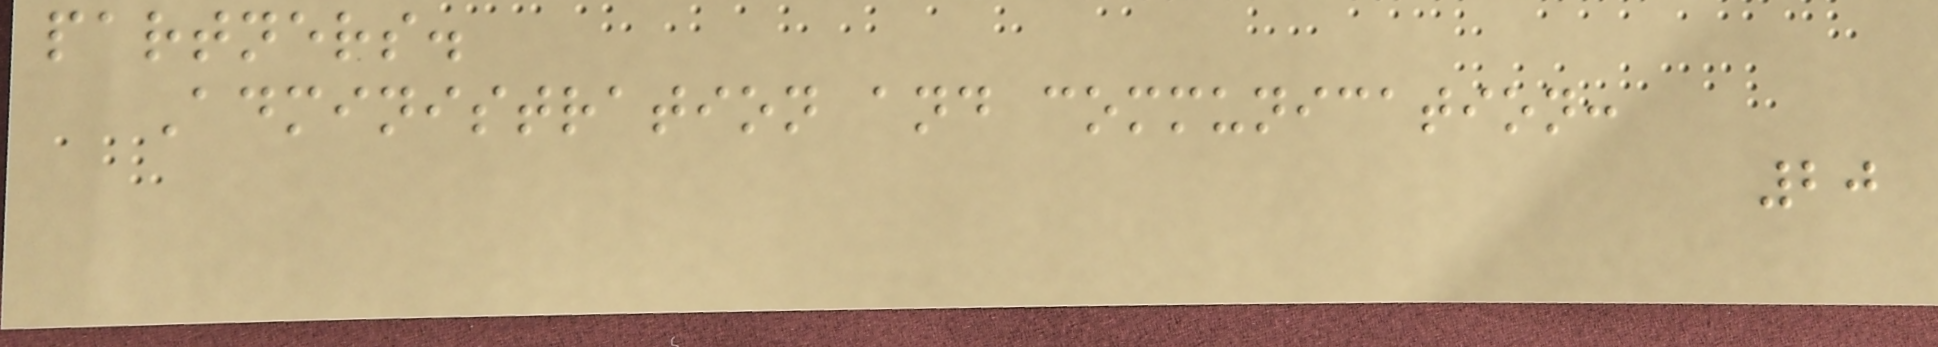partners.
Administration and communication:
20
